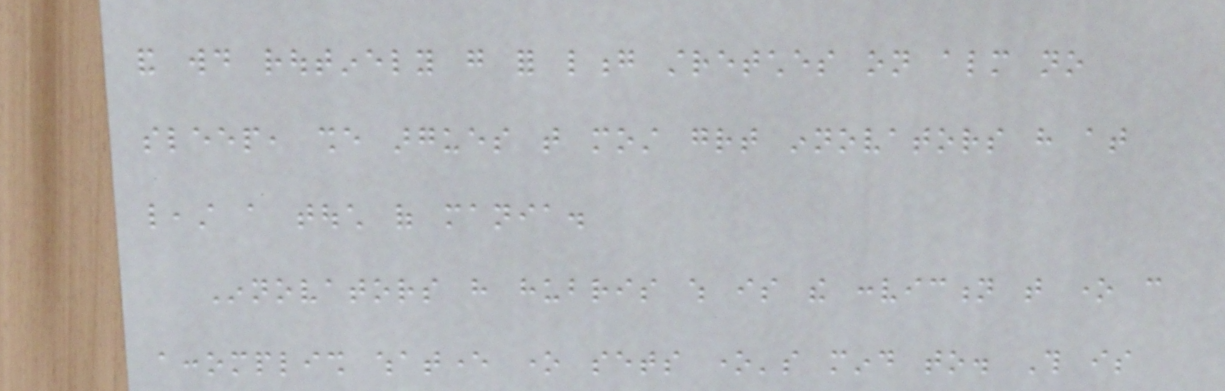and would routinely go for long stretches on almost no
sleep, she argues that most great innovators have at
least a touch of mania.
Innovators have hubris which is the conviction that one can
accomplish whatever one sets one's mind to. This is
